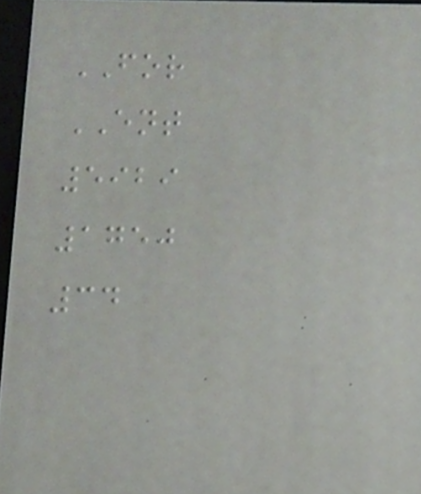FOR
ENT
5929
1750
34
